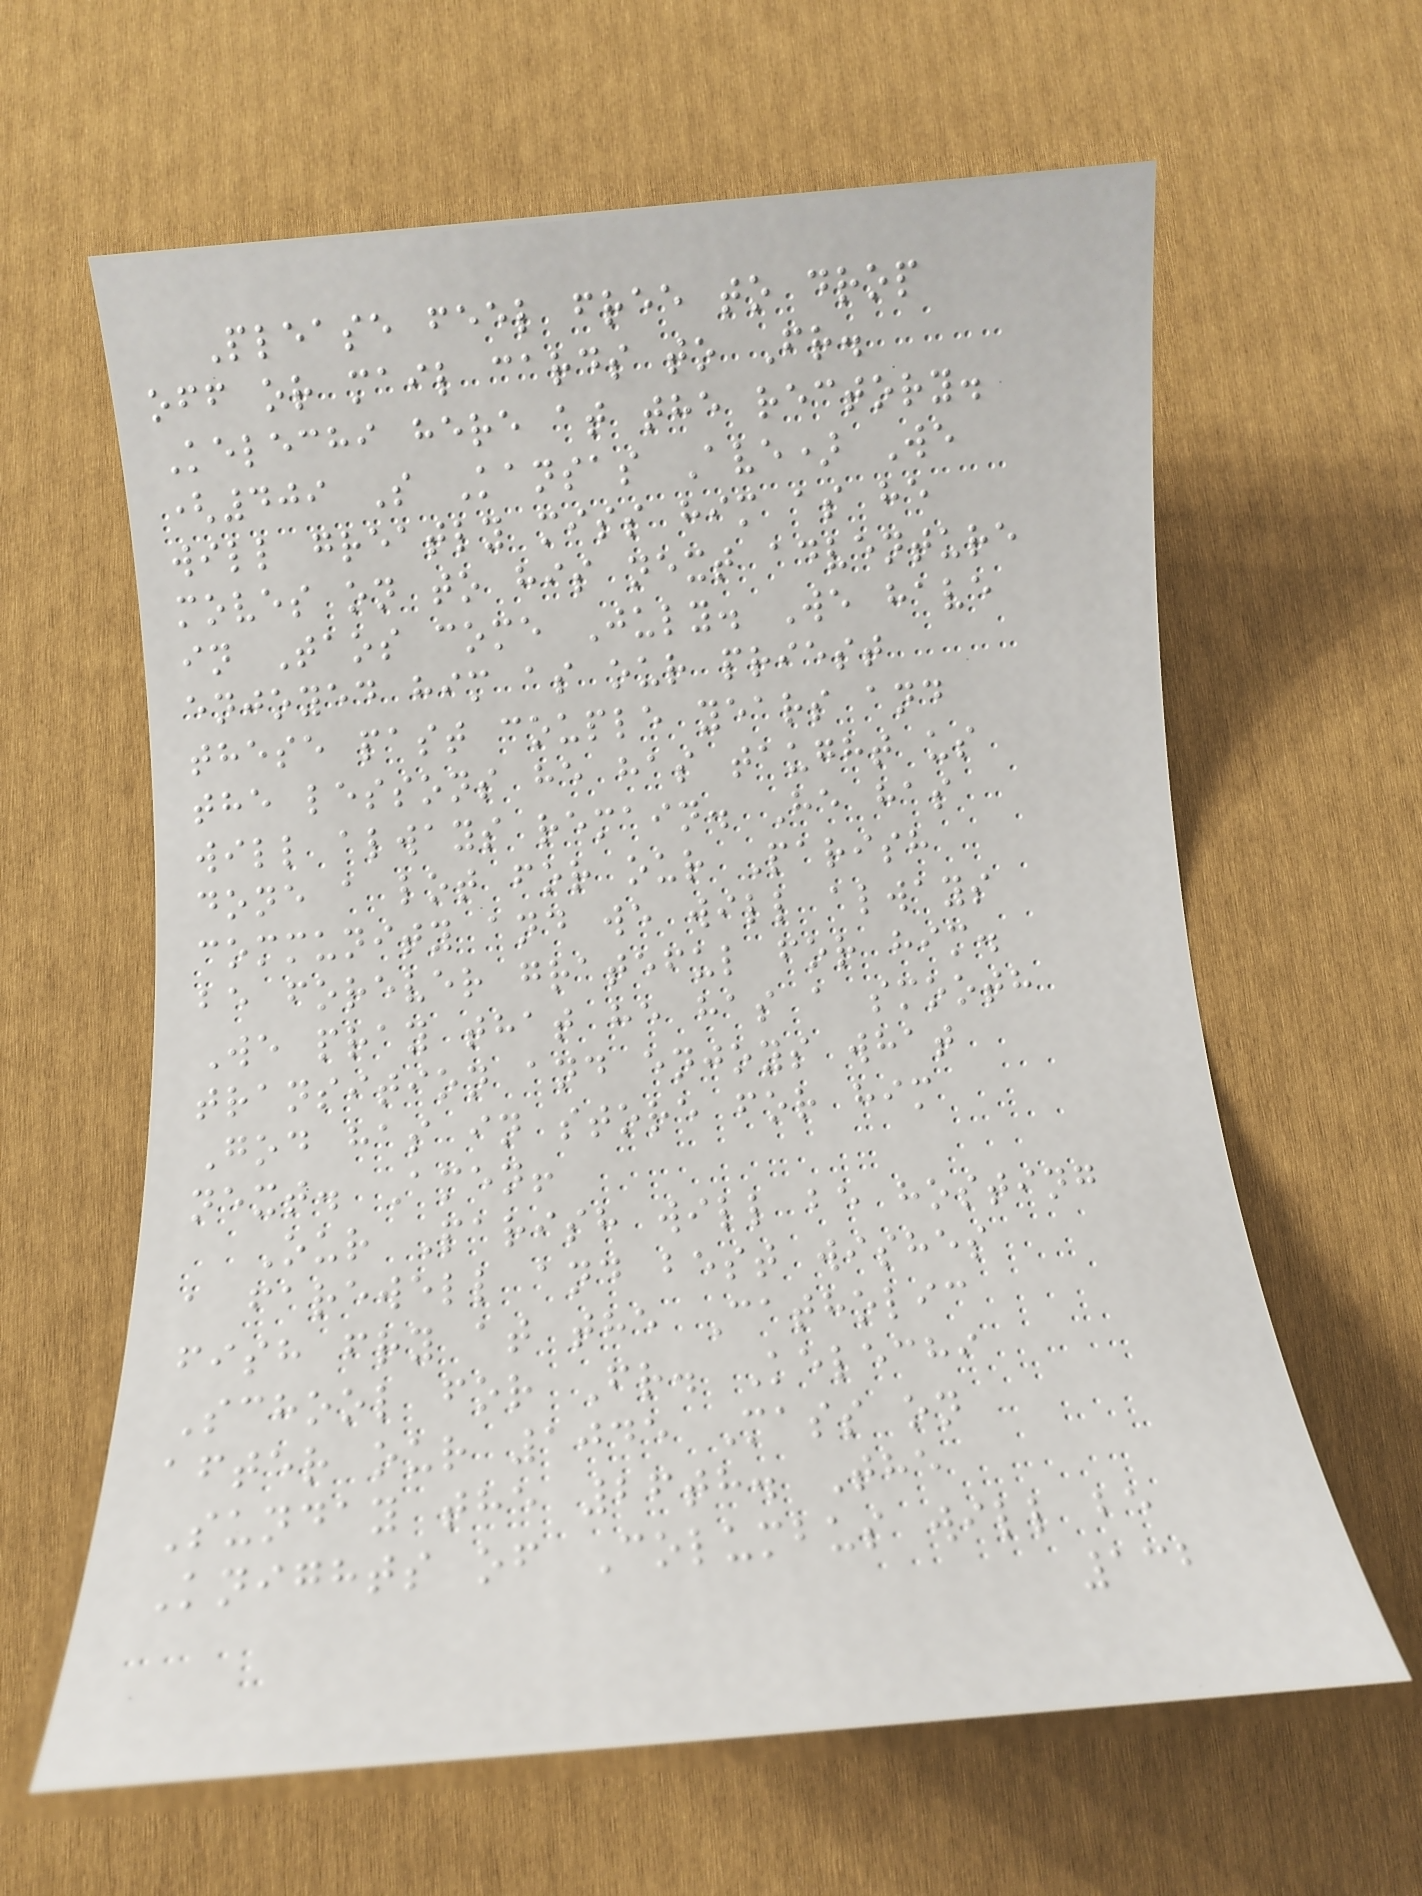Please feel free to drop
off or mail cards to Fr.
Kelechi here at the rectory.
(409 S Kansas Ave) We
will greatly miss him as he
moves on to his next adventure
in Taos come July. We have
enjoyed him as our priest
these past couple years and
the lessons he has taught us
will always remain. He has
done a lot for our Parish
community and we will always
be forever grateful for him.
We pray that he has a smooth
transition and enjoys what
God has in store for him
next. Amen!
Our Parish will be hosting
a farewell and best wishes
fish fry at the Catholic
School for Fr. Kelechi
after our 1045 Mass on
Sunday the 26th. The
Knights of Columbus will be
132
